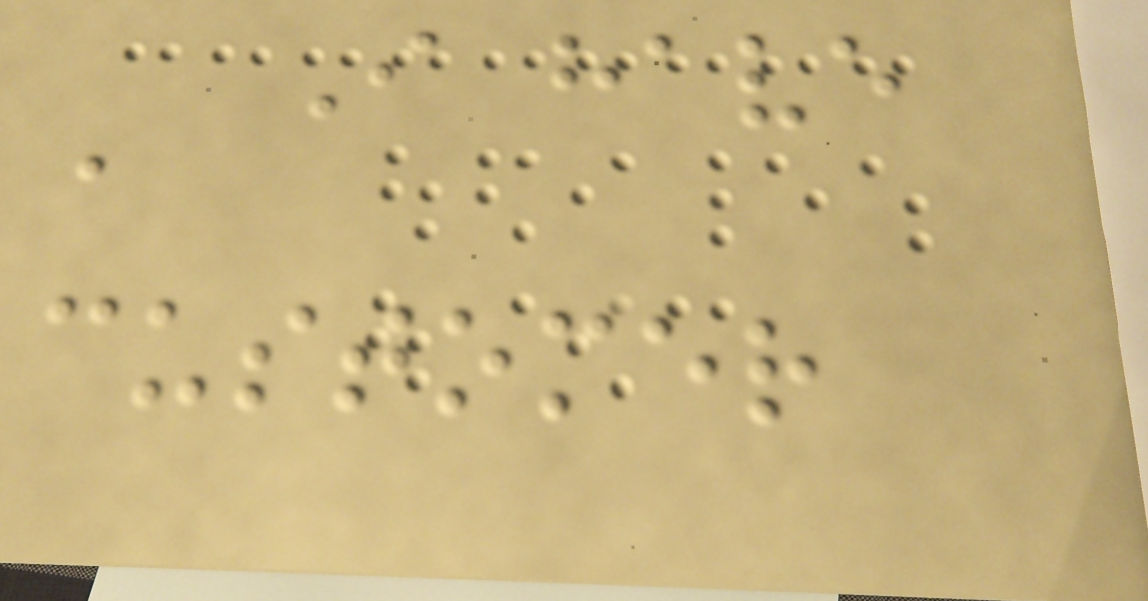I have
a
customer
